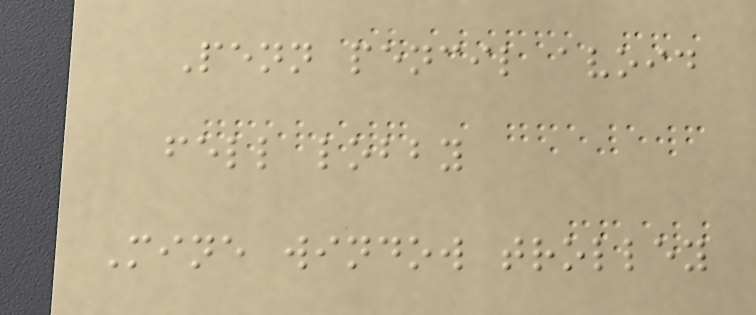Penn pencil avoid
fell lobby
Mine window trolley
